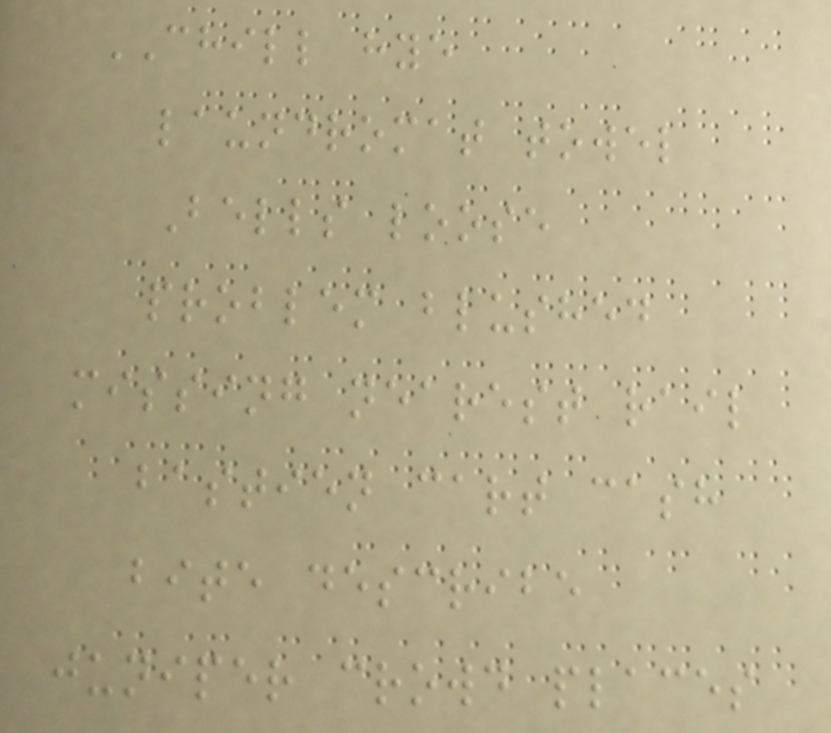CHILL hye
laundromat towel
Bells loose
problem blushed
missing nearest rail
bastien cart cash
bite describe
juniper crowd places
